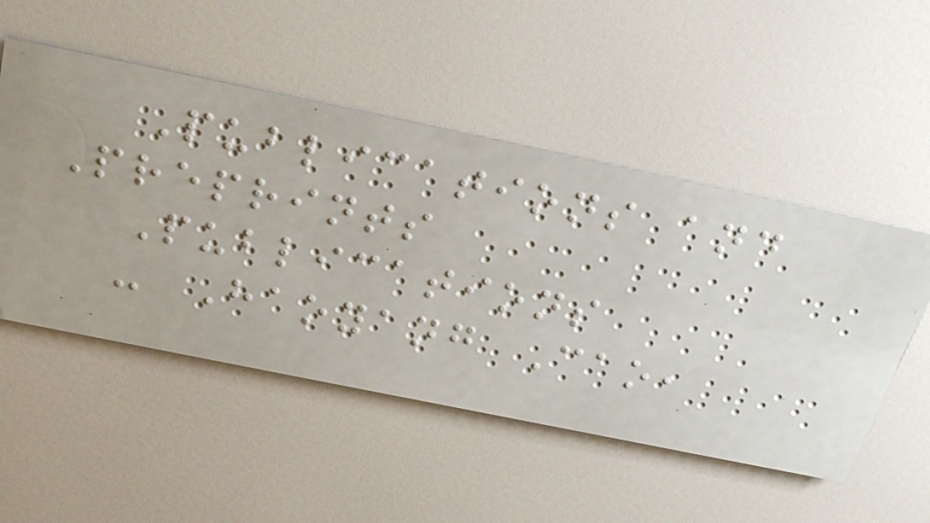Publications and
Preprints
Publications
- Haoyang Cao,
